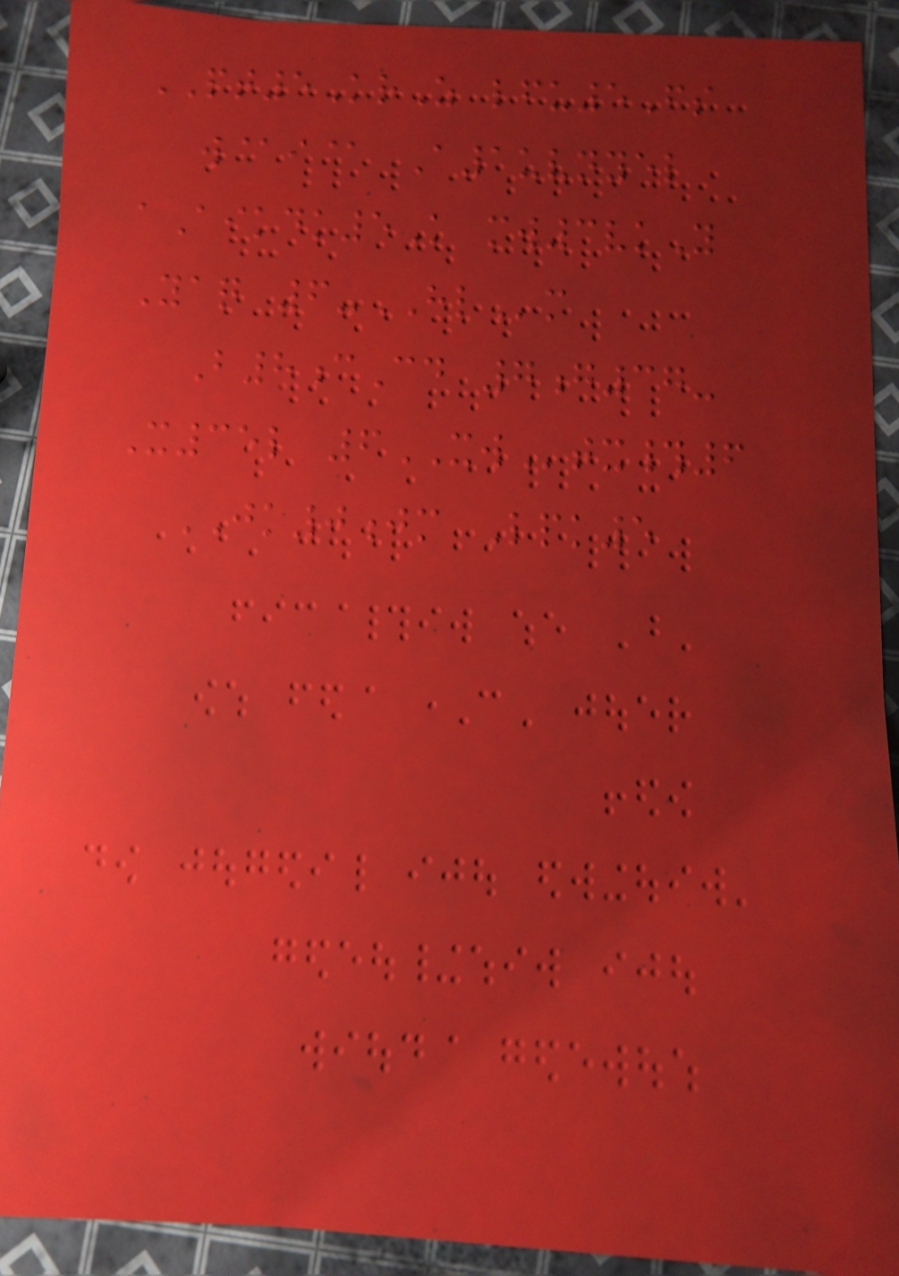PT5KrZ lfu5Fs
w@i@ A1uvnyel
aAikdk5K mw3vkY
Yaq 6-HLm
B8cCd 7g37-
X35l 6XWtx#6
JK0jm Lpk5
